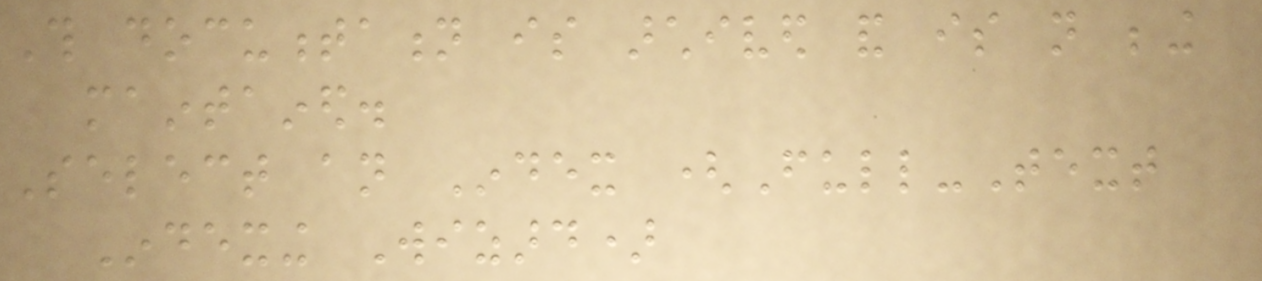This documentation is archived and is not being
maintained.
Select an Index (Full-Text
Indexing Wizard)
